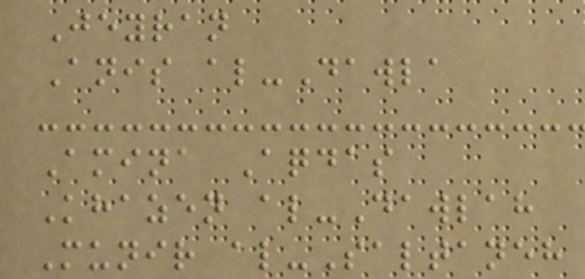Jeyran
Anis al-Dawla
Amina Aqdas
Khazen al-Dawlah
Munir al-Saltaneh
